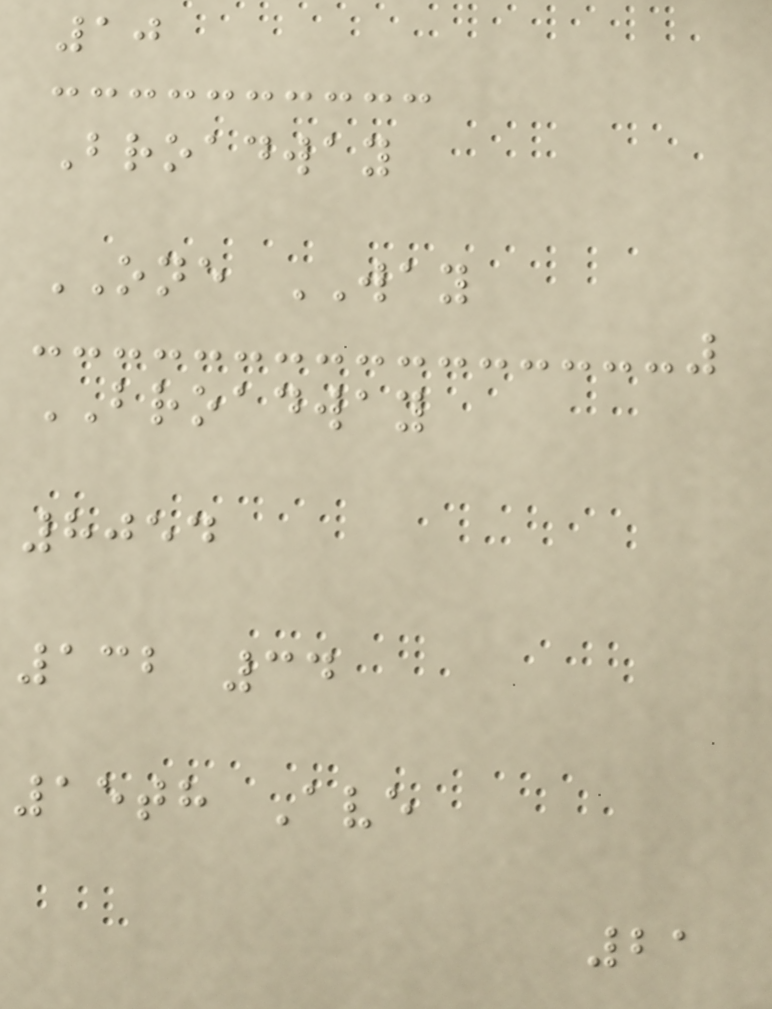10
Broadway
ONE WAY
BROADWAY
8054
132 34
15th Ave
21
